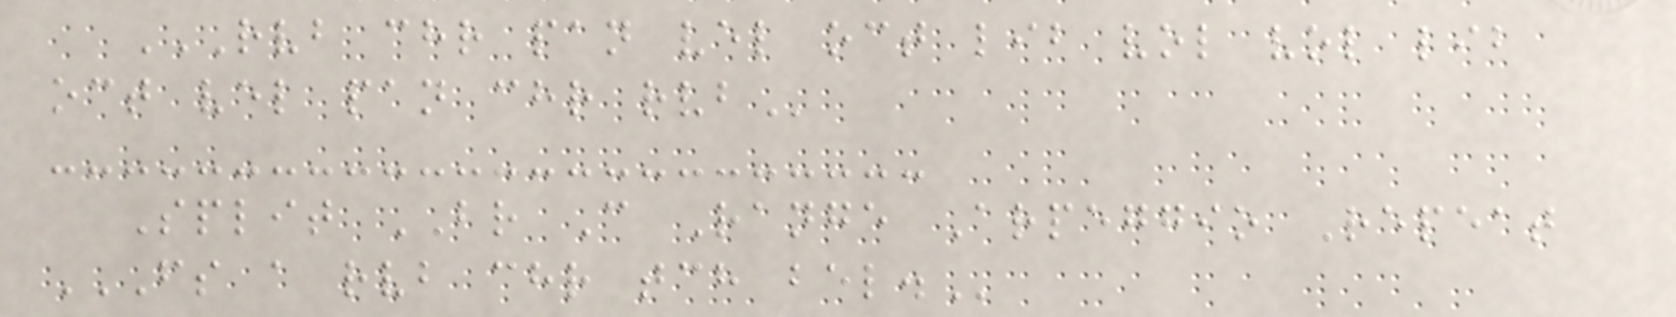RVB CHR PAN VEL OCT LIB VOL VOL LIB
OCT VEL PAN CHR RVB
Split BR C Range Arpeggio Repeat
FS A RVB CHR TCH BEL.
